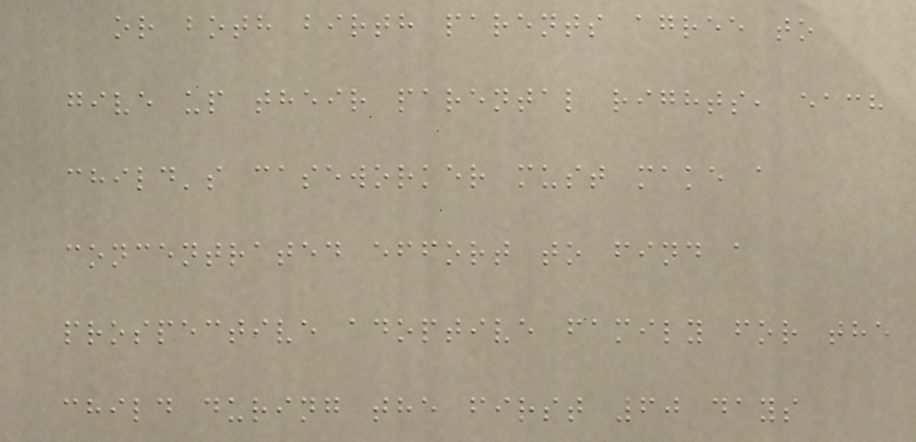or both birth parents agree to
give up their parental rights, each
child's caseworker must make a
concentrated effort to find a
prospective adoptive family for the
child during the first 60 days
